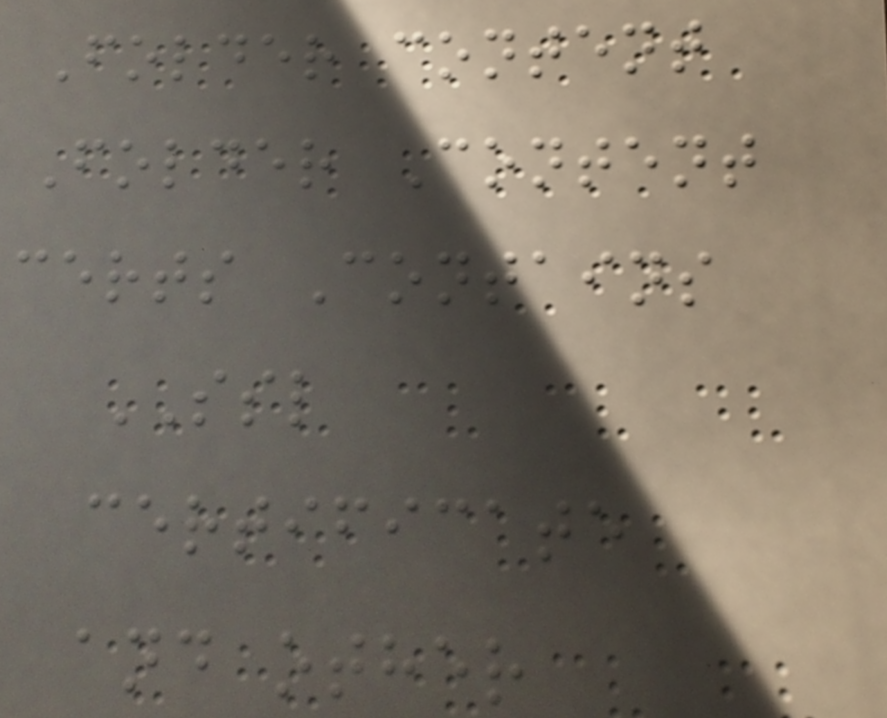Folder content
Folder Content
certs Contains
SSL
certificate
and other
